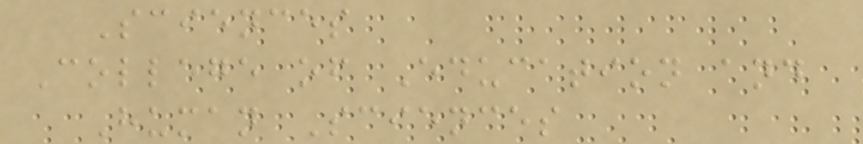Sciences
College of Education and
Human Sciences
